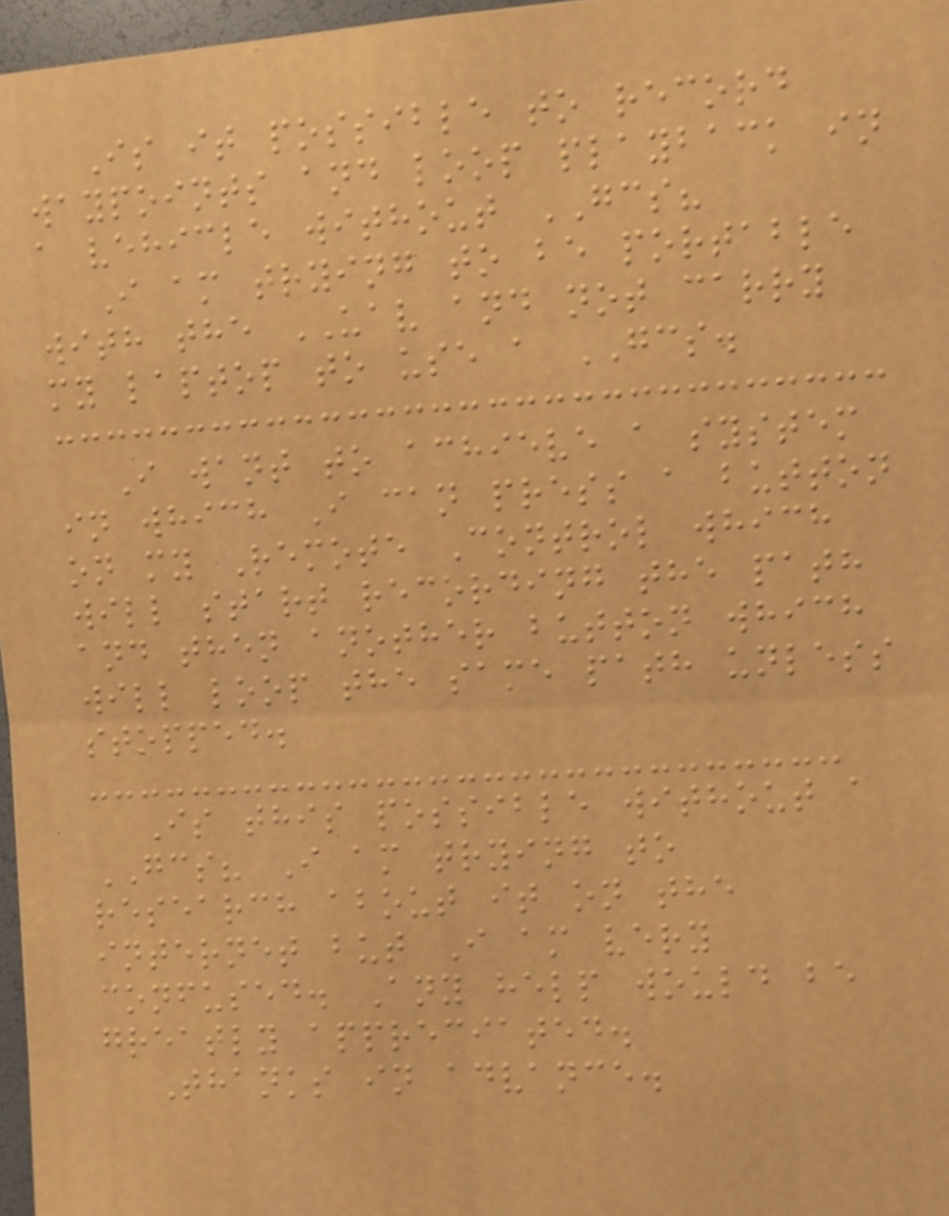Is it possible to record
waypoints and loop playback in
a vehicle without GCS?
I am trying to be portable
with the UAV and not carry
my laptop to use a GCS.
I want to achieve a system
in which I can press a button
on my Remote Control which
will start recording the path
and then another button which
will loop the same path unless
stopped.
Is this possible without a
GCS? I am trying to
research about it on the
internet but I am very
confused. Any help would be
greatly appreciated.
Thanks in advance.
